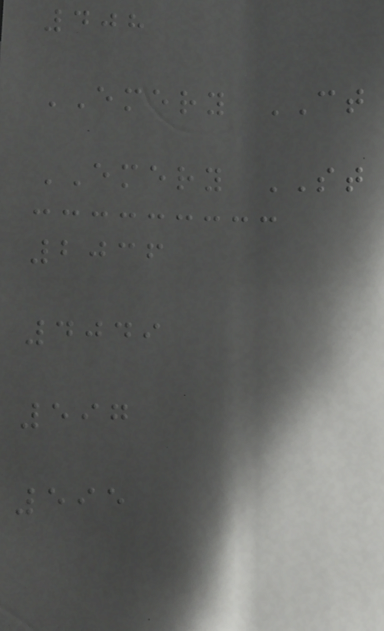408
EMERY CT
EMERY ST
2036
4049
597
595
